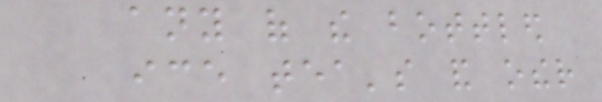any of the bottled
ice tea's and other
